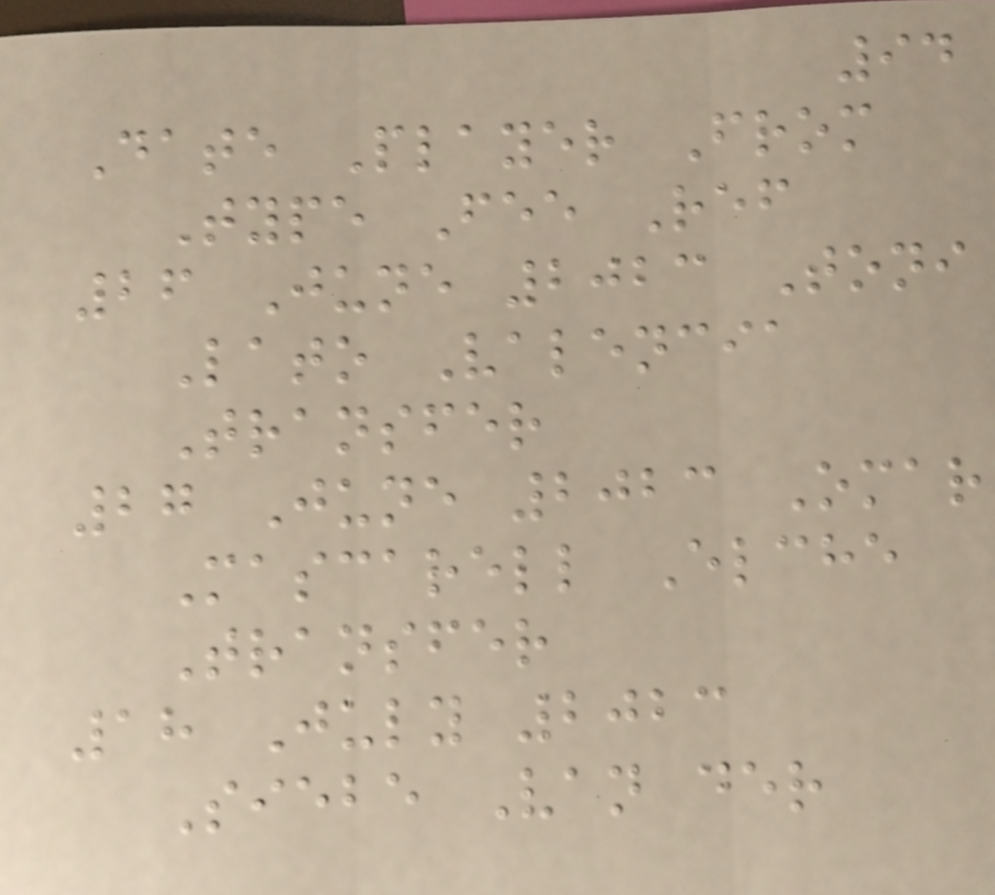94
Date Player From
Type Fee Ref
26 June 2023 Toni
Lato Valencia
Transfer
27 June 2023 Omar
Mascarell Elche
Transfer
18 July 2023
Siebe Van der
